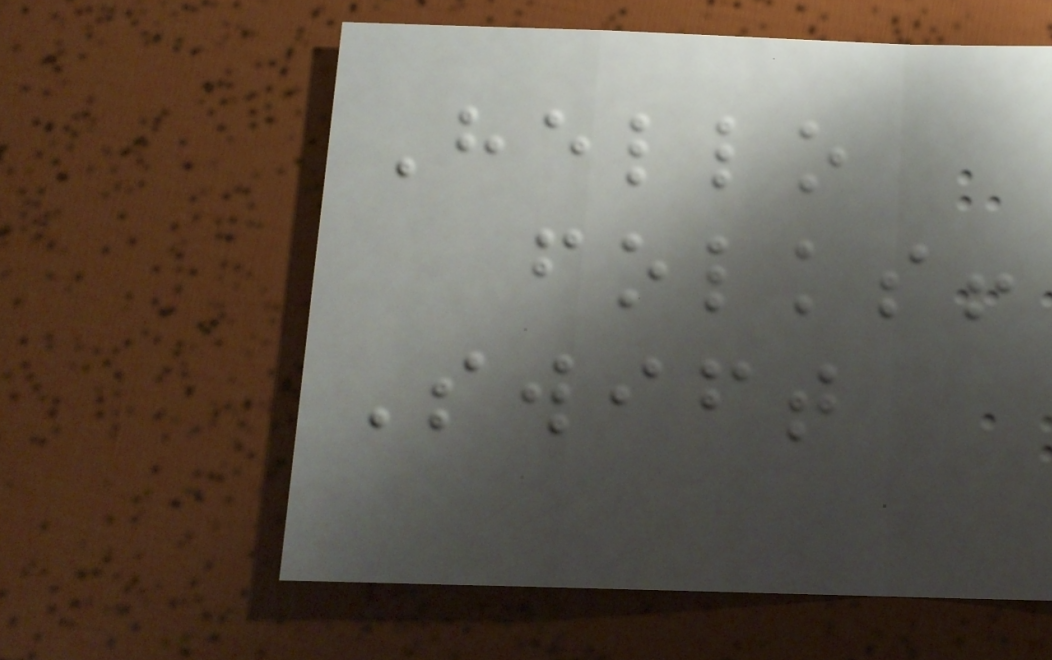Hello
folks!
Swift
